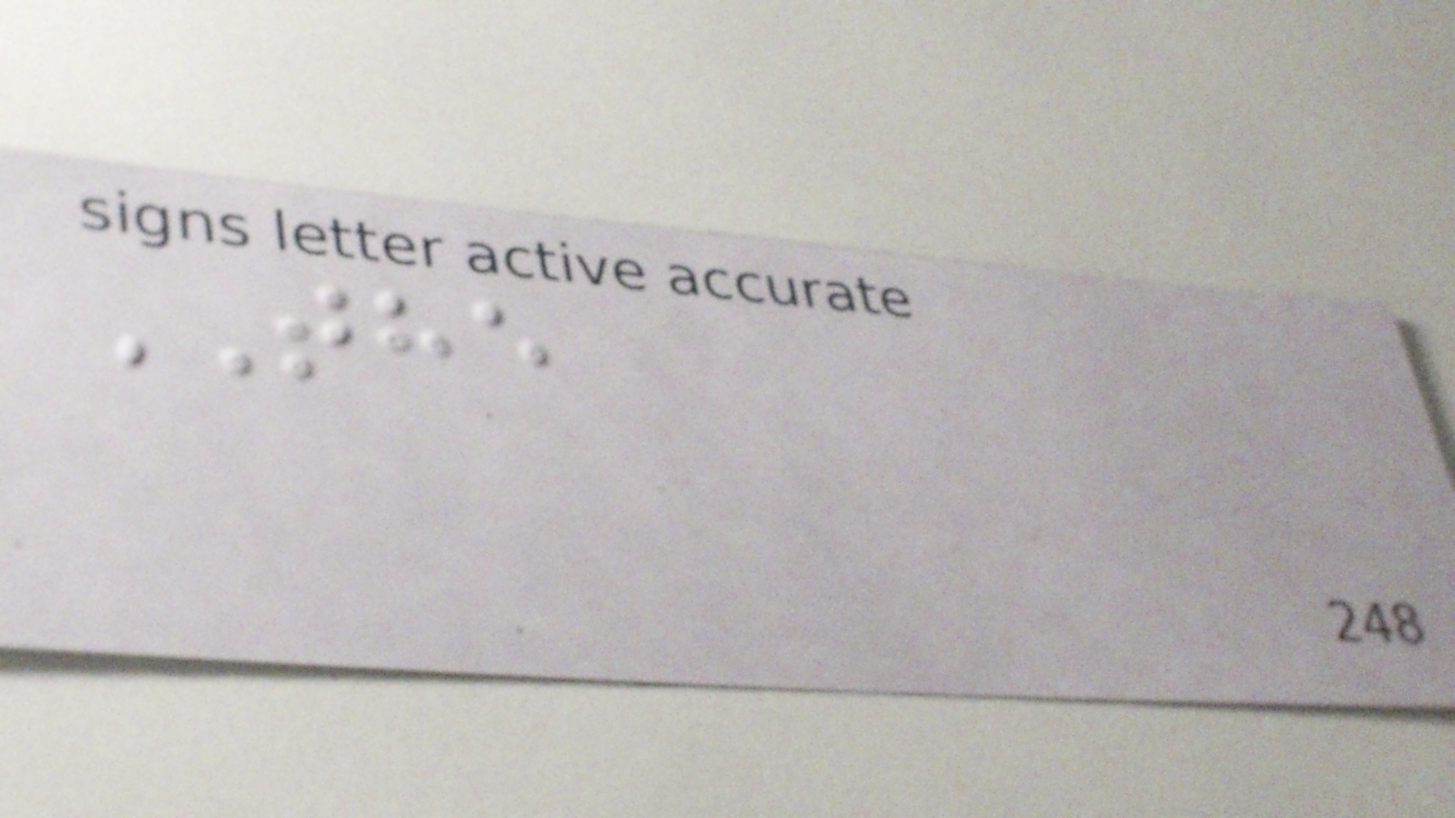THE
